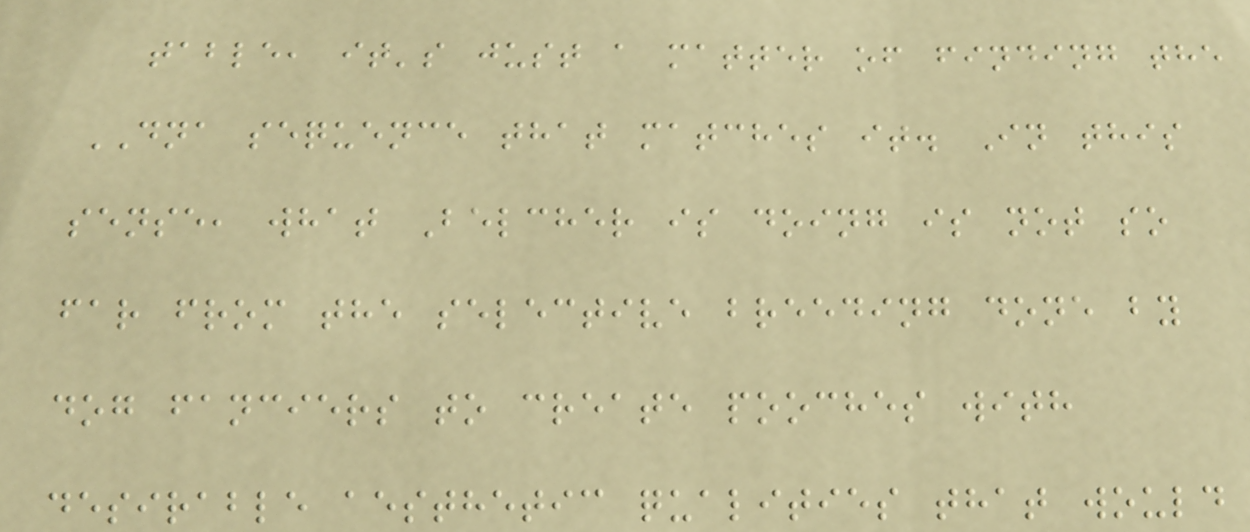table, it's just a matter of finding the
DNA sequence that matches it. In this
sense, what Belcher is doing is not so
far from the selective breeding done by
dog fanciers to create pooches with
desirable aesthetic qualities that would
